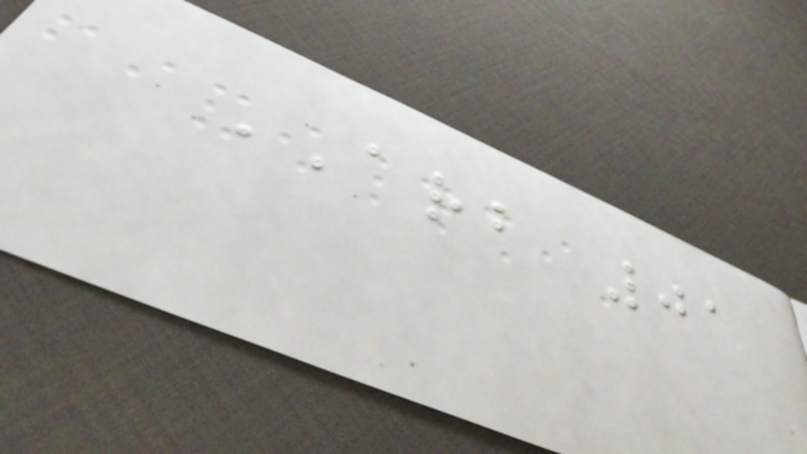ARB 01
